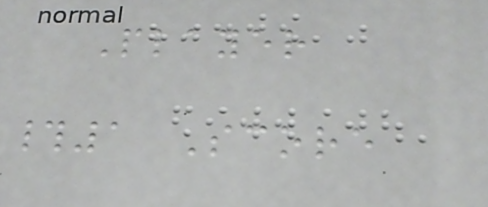Player
#1 Score
